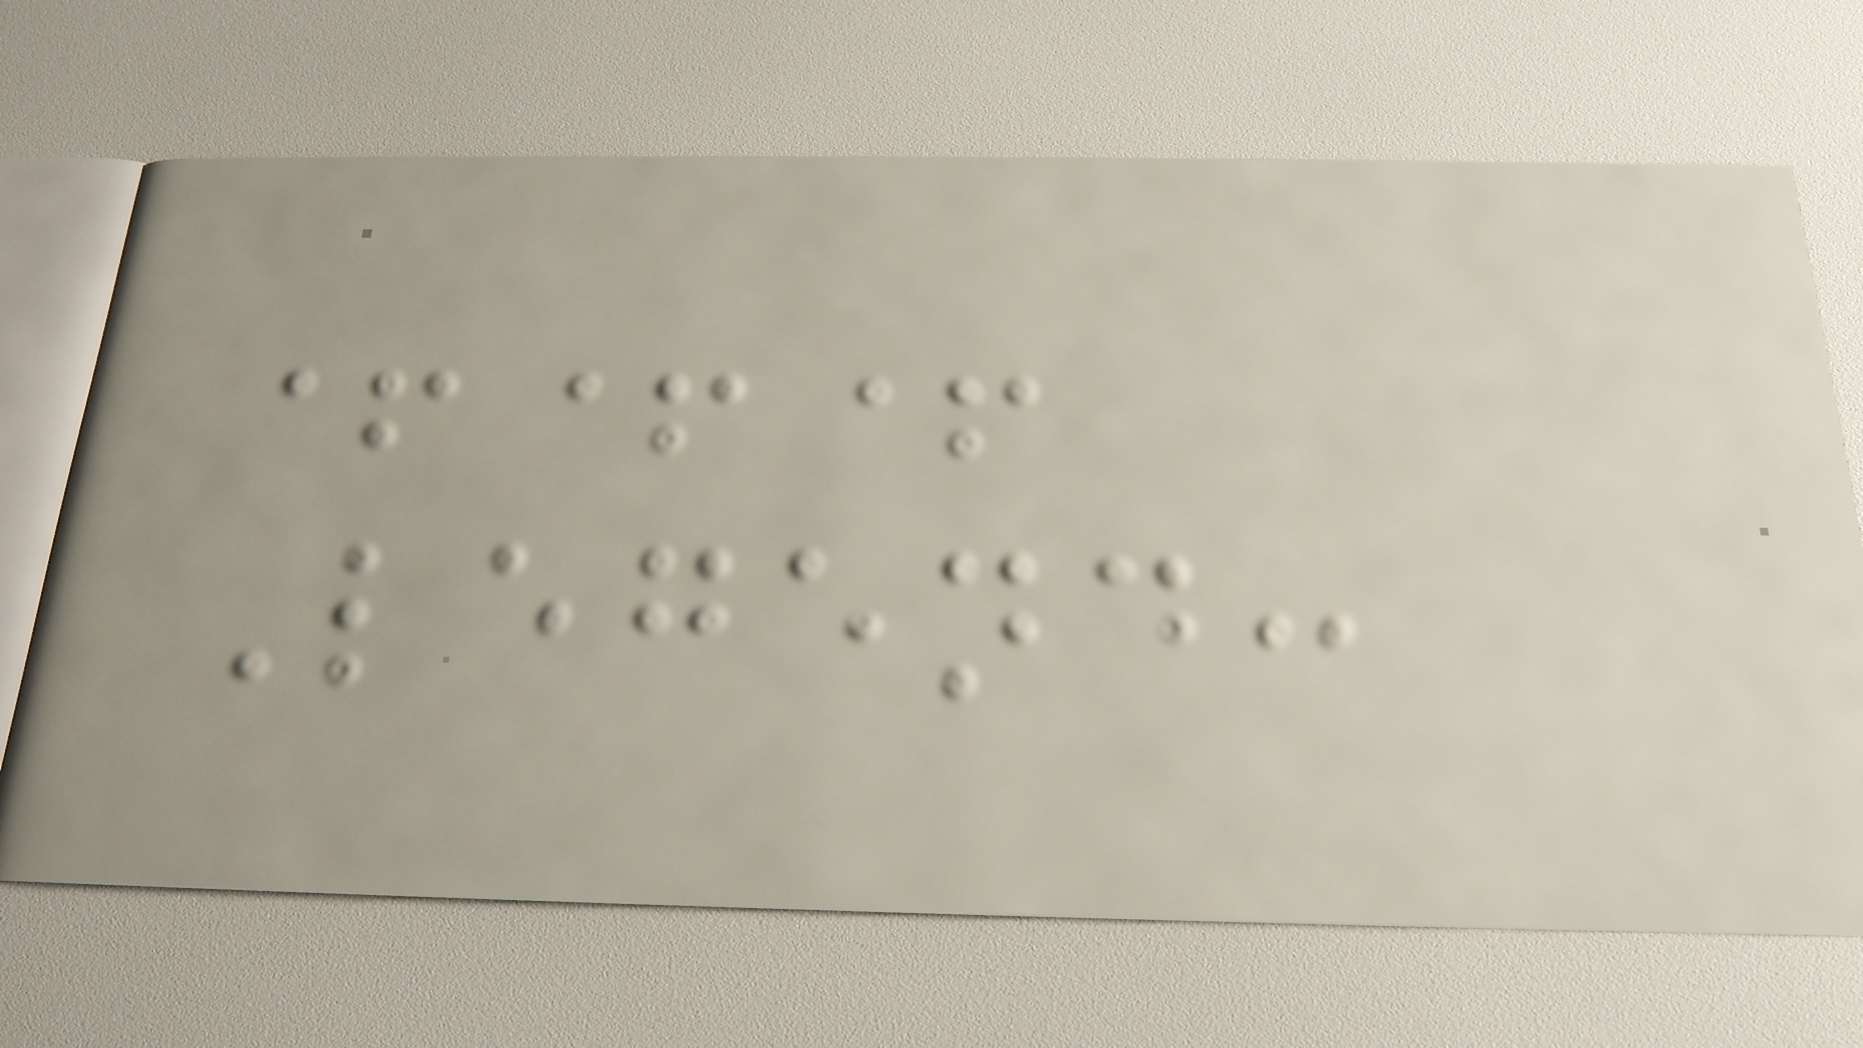+++
Legend:
